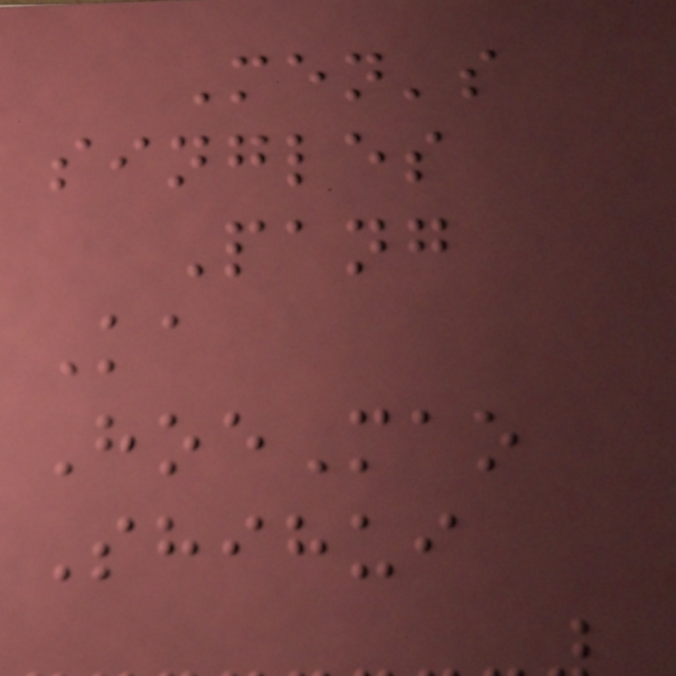Men's
singles
Pang
Ka
HoeMao
Shihui
